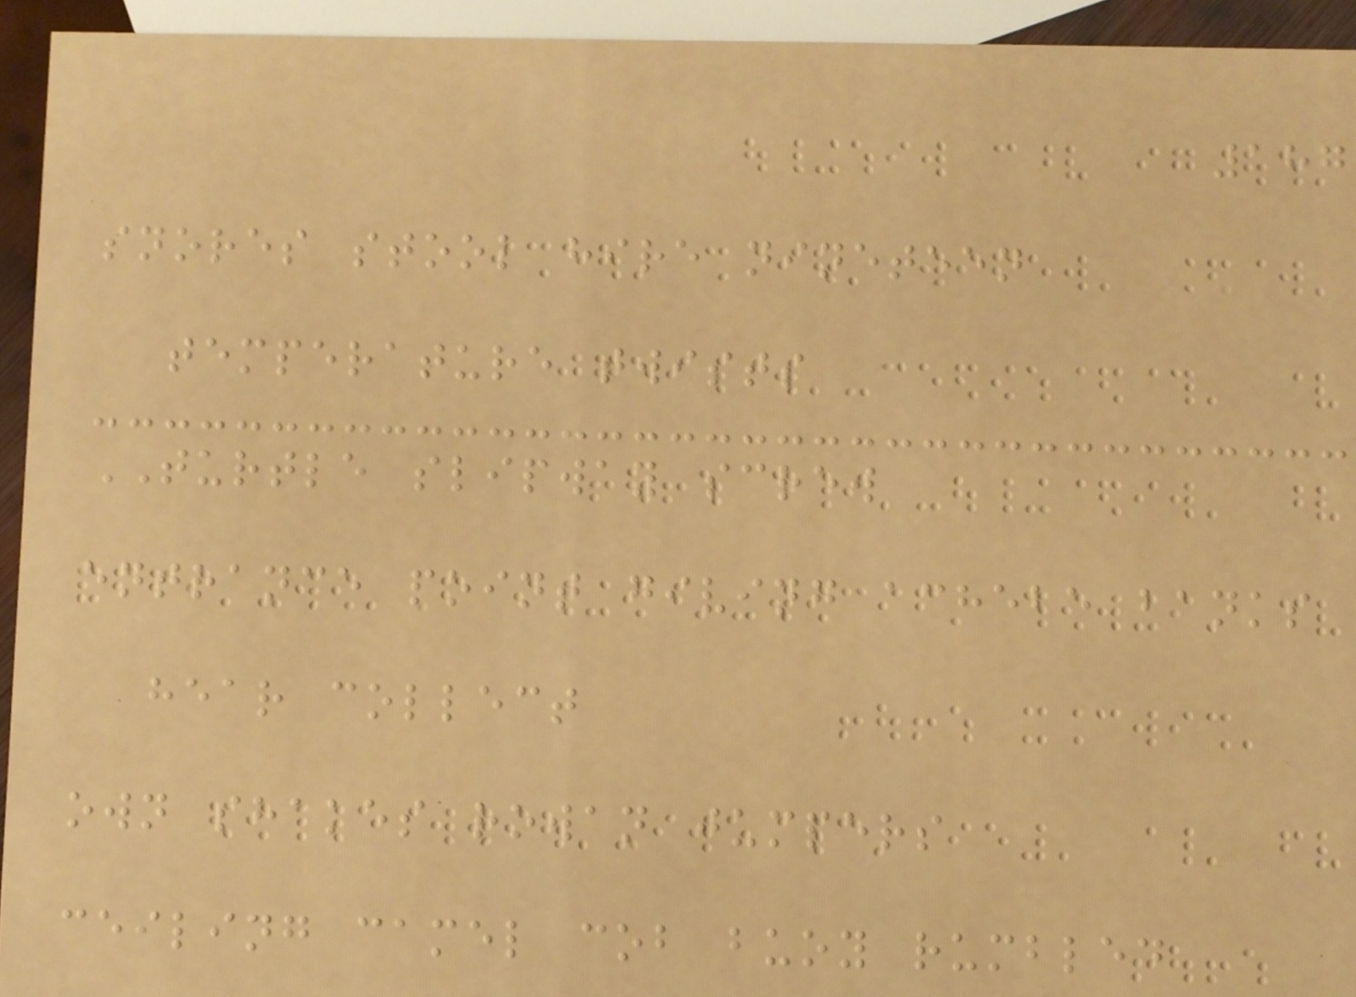187
snores stool hire nineteen
temperature twists
TURTLE slipway screw
entrance point giving achebe banks
hear collect
own shakes rowan jumpers
ceiling camel cob buoy rumbled
